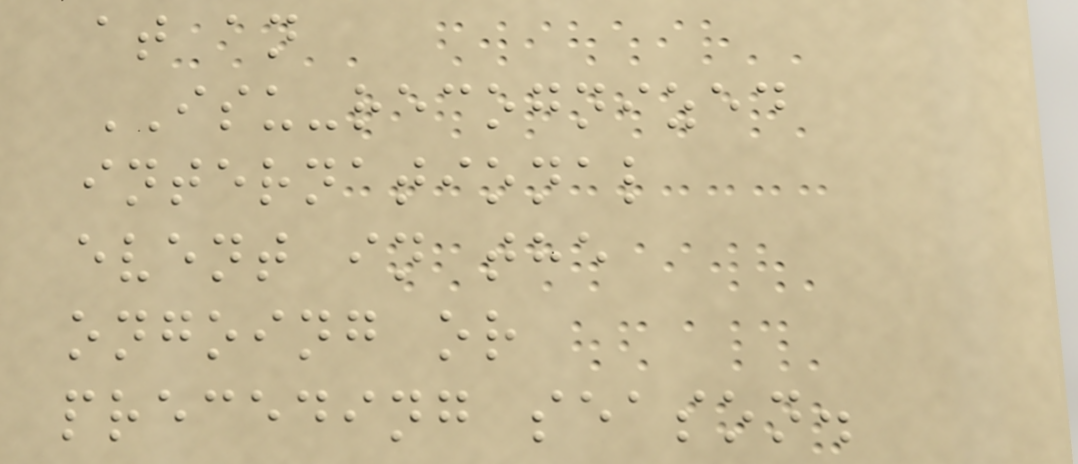at an
ISU-recognized
international
event in the
ongoing or
preceding season.
